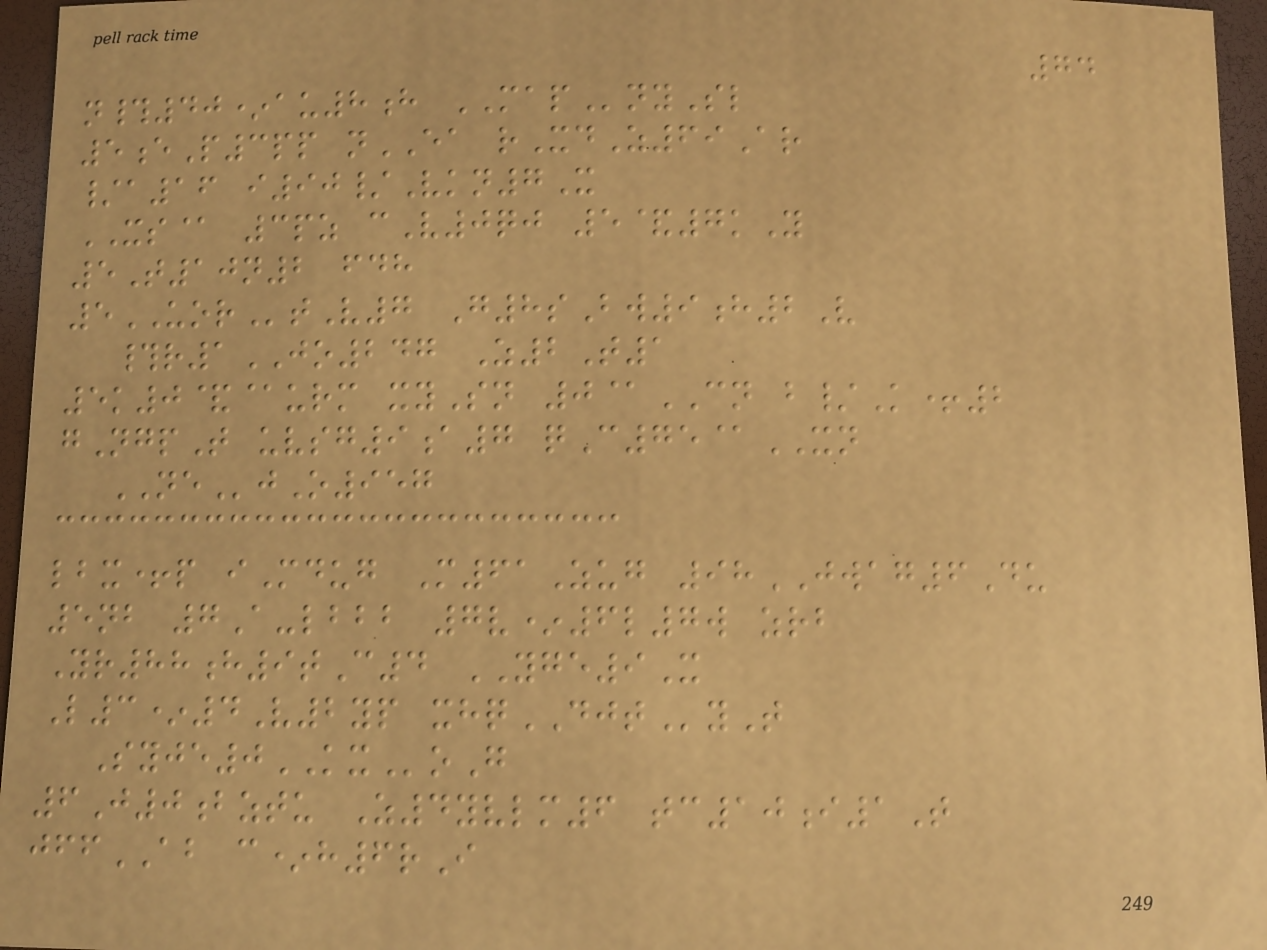74
n#40*au8h MAPnySl
5eP3pp nEA rXdZ69Ar
/a16 i90/Vkn7X
XS@ 3pz cV0qj 5&7kY
5T10n2 fdh
5UORtV7 G8sBw9h2V
#r1JO247 Z2T1
5k0&@urm xySn 0@CN b/K+2
gNgpT uvsg9a7 qC75@XN
NEjO957
lbx+p iMdug M61Zug 98JWAG6Du
5nb 7A-lbbb 7v*6l7w zrb
Yr88h9tC4 YGE9X
L3*4V2yp xhqDJTyT
Syje0KXoG
6J0bztu Z4yvlm6 tc10i1T
jffAB c*h6rI
